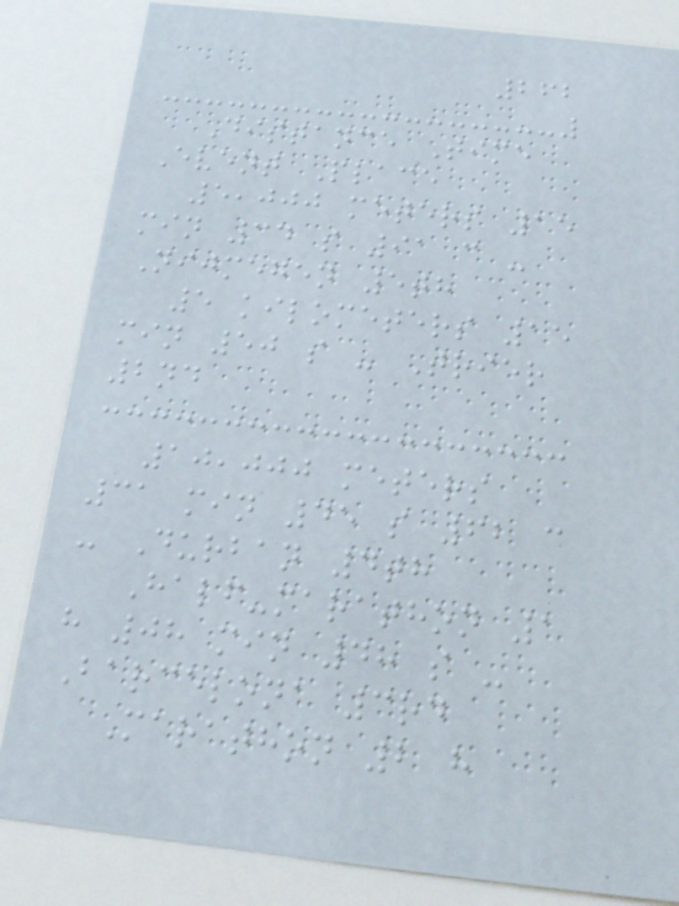262
Distance Time
Event Place
5,000 meters 15
min 34 s 91 c -
Nijmegen 5th
5 kilometers 15
min 50 s - Trier
2nd
10,000 meters
31 min 45 s 62 c
- Durban 4th
Half-marathon 1
h 08 min 48 s -
Barcelona 3rd
Marathon 2 h
